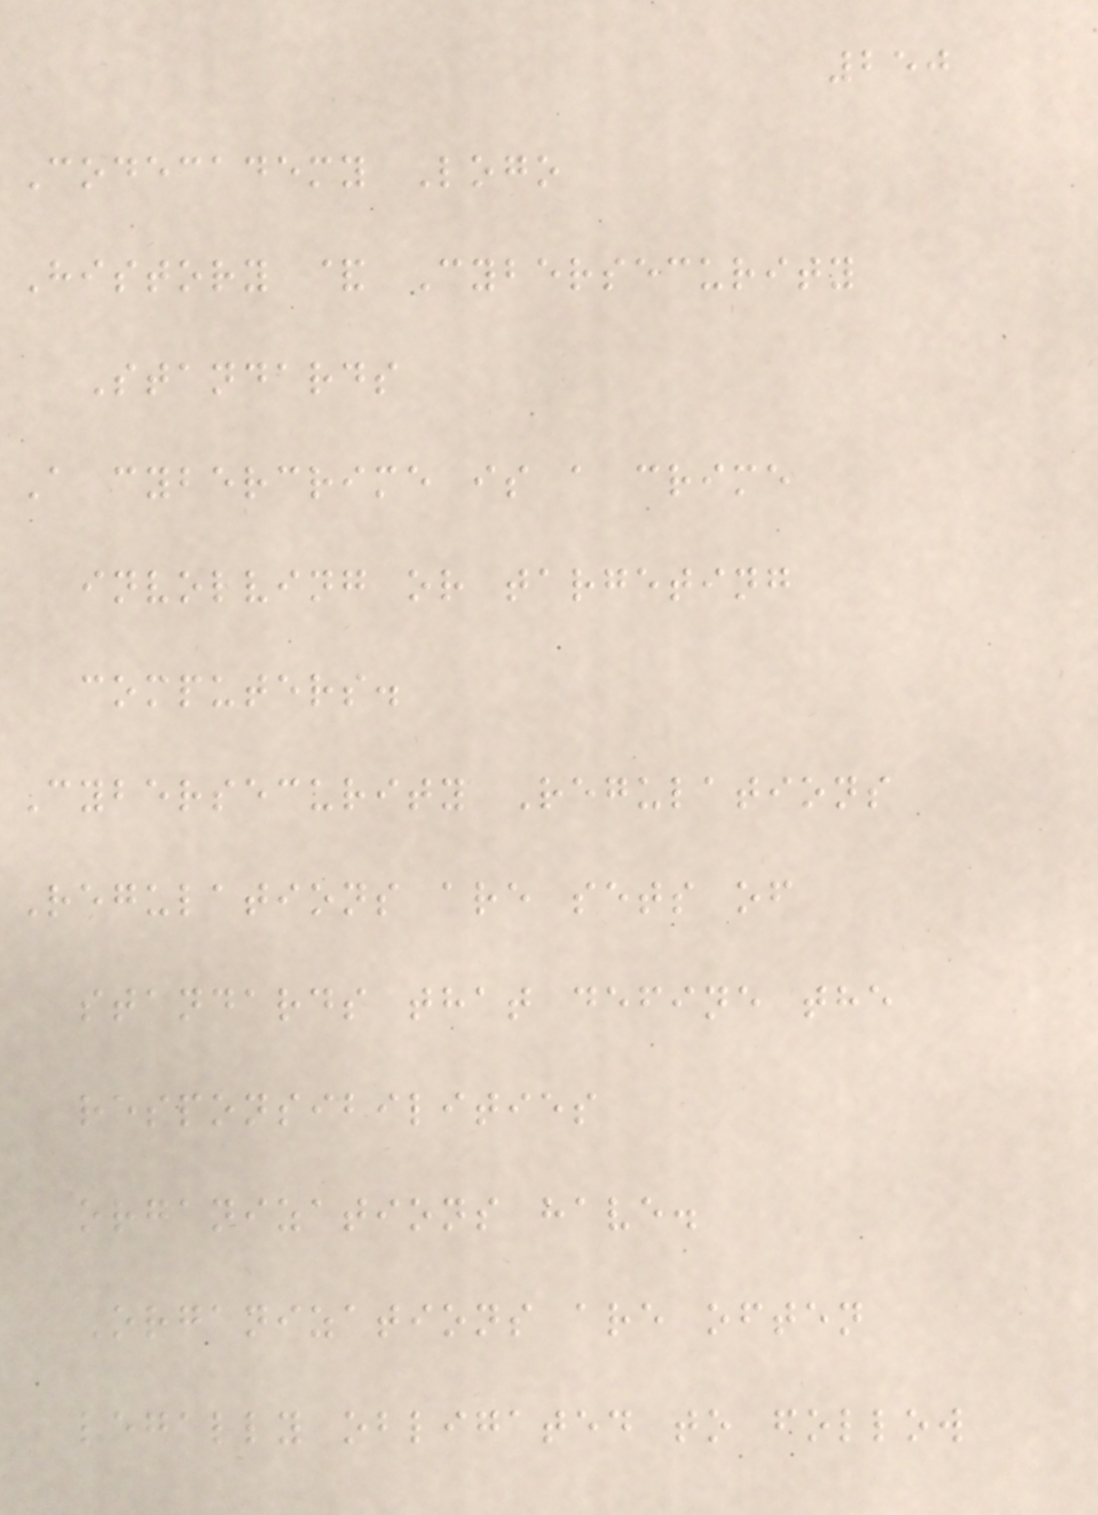250
Codecademy Logo
History & Cybersecurity
Standards
A cybercrime is a crime
involving or targeting
computers.
Cybersecurity Regulations
Regulations are sets of
standards that define the
responsibilities
organizations have.
Organizations are often
legally obligated to follow
